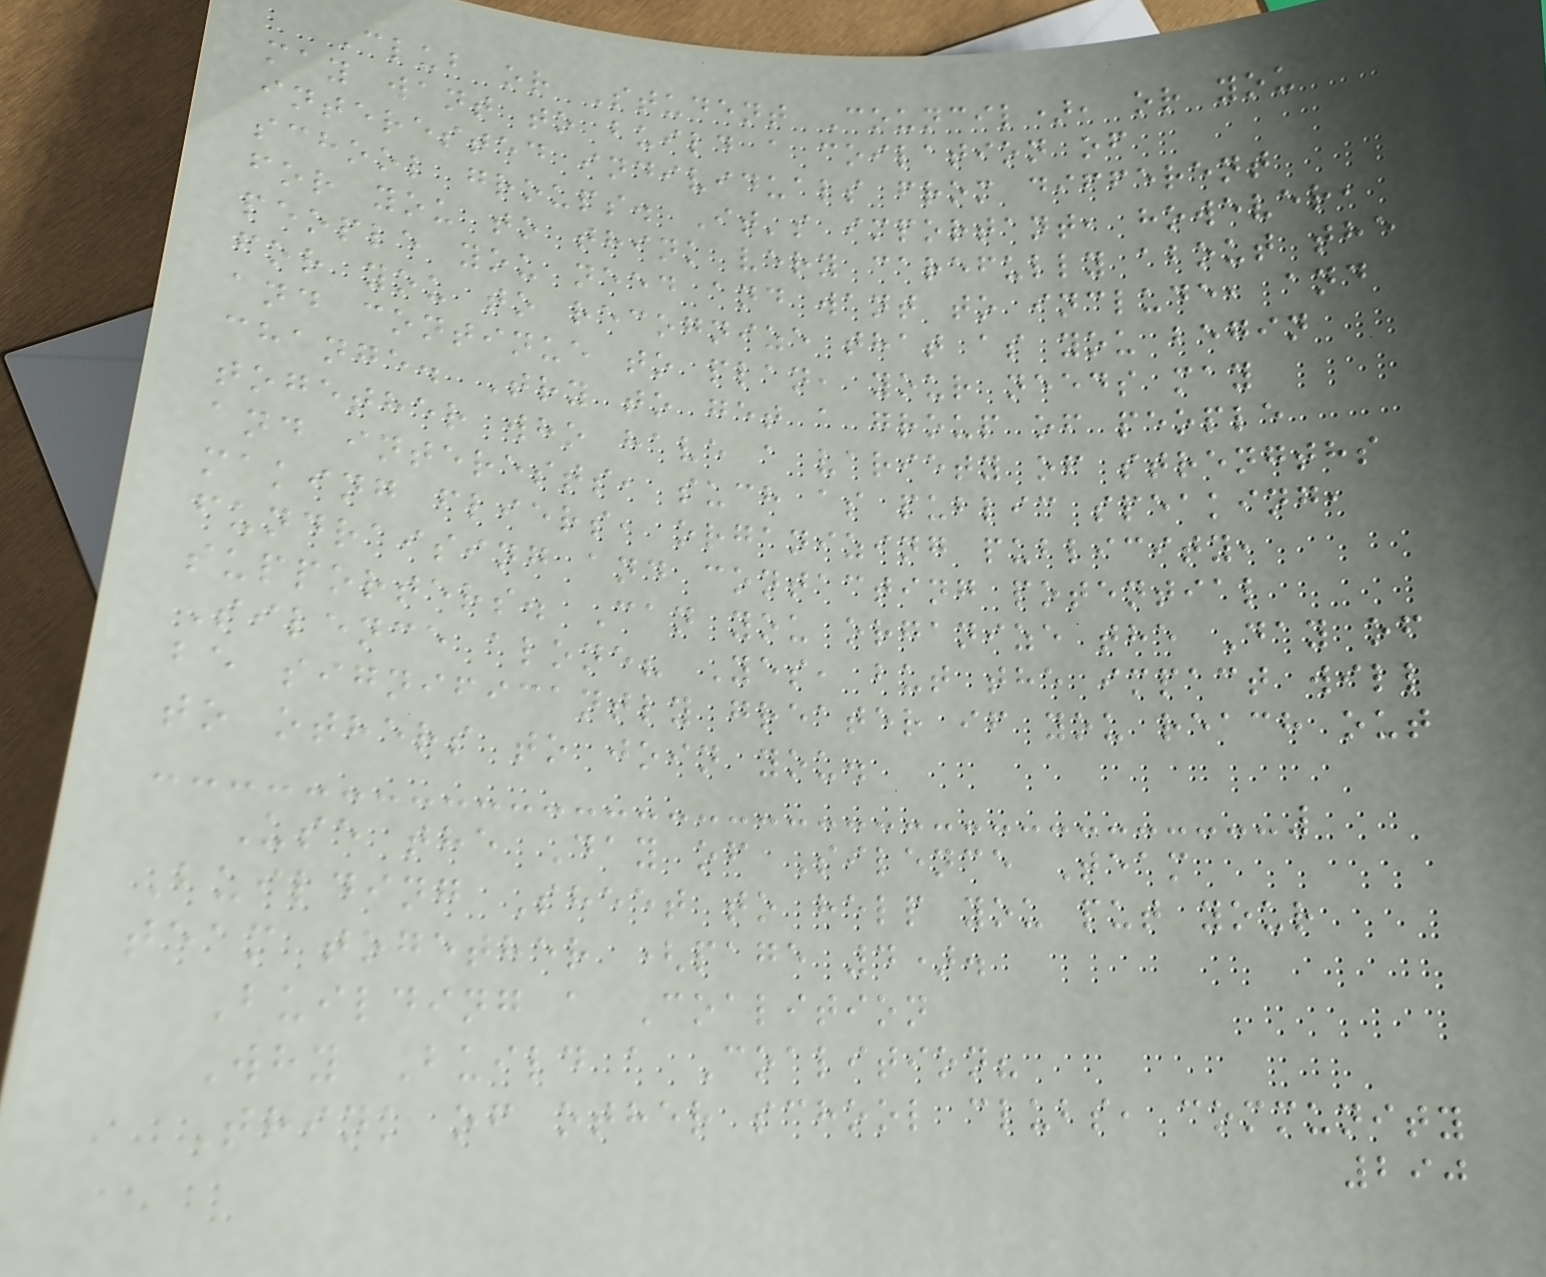Club or Student Council), or you
may want to build a coilation of
interested individuals from different
school groups. It's important, however,
for you to think very carefully about the
people you need and want to include, and
for you to recognize that as you begin
and continue to plan, your needs may
change. Try to get a group of people
together who have a variety of strengths
and interests, such as public speaking,
making fliers, organizing publicity,
fundraising and contacting potential
supporters. Can you organize the Day of
Silence alone? Yes, but the impact will
be significantly greater if you reach out
to others to join you.
Use the Day of Silence Team
Building Sheet to help you put your
team together (page 4).
Building a Coalition
Why Build a Coalition?
Think of other school clubs, community
290
